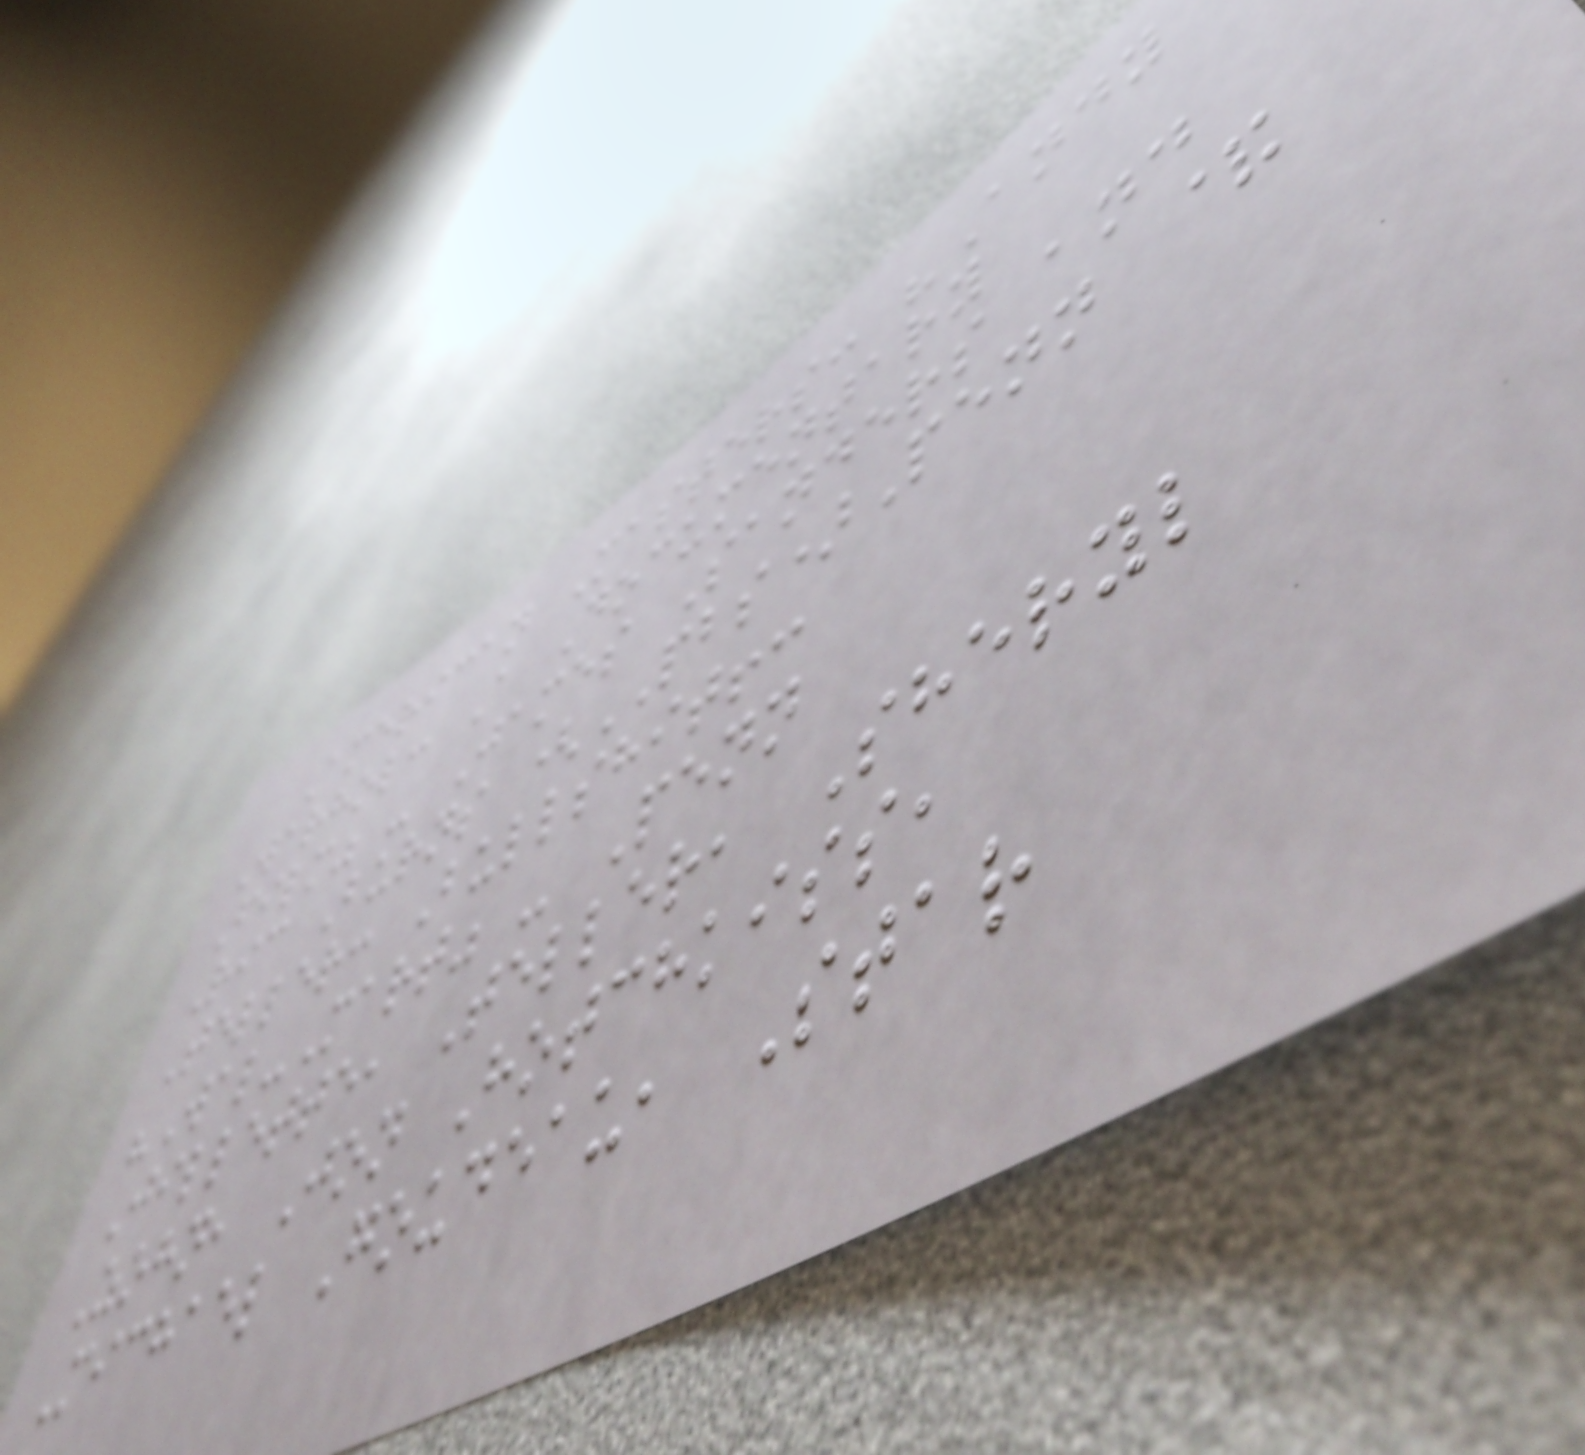American Masters: "Andy
Warhol: A Documentary
Film" - James Sanders and
Ric Burns (PBS)Penn &
Teller: Bullshit!:
"Wal-Mart" - Penn
Jillette, Teller, Sheryl
Zohn, Jon Hotchkiss,
Michael Goudeau, Star
